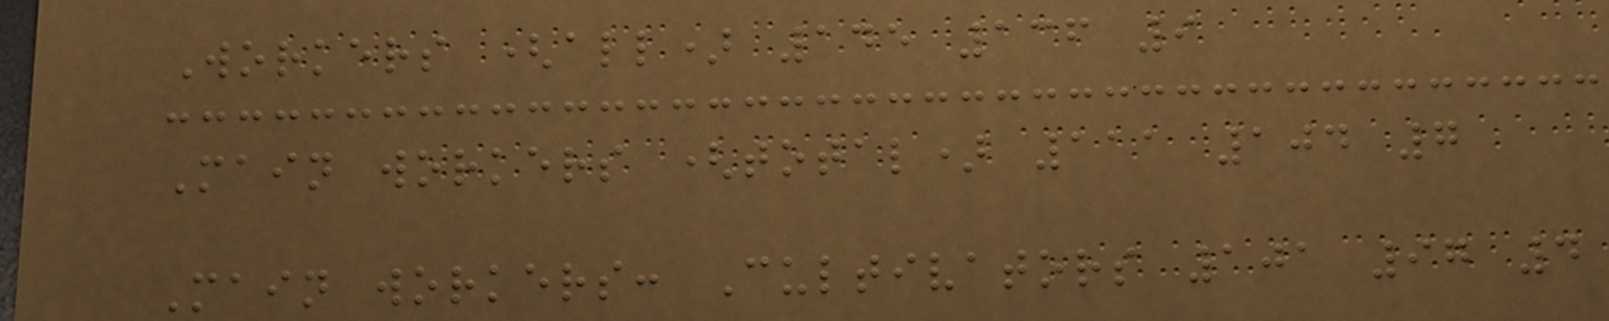Workers (all) 145 136 9
Main workers (total) 111 104 7
Main workers: Cultivators 101 97 4
